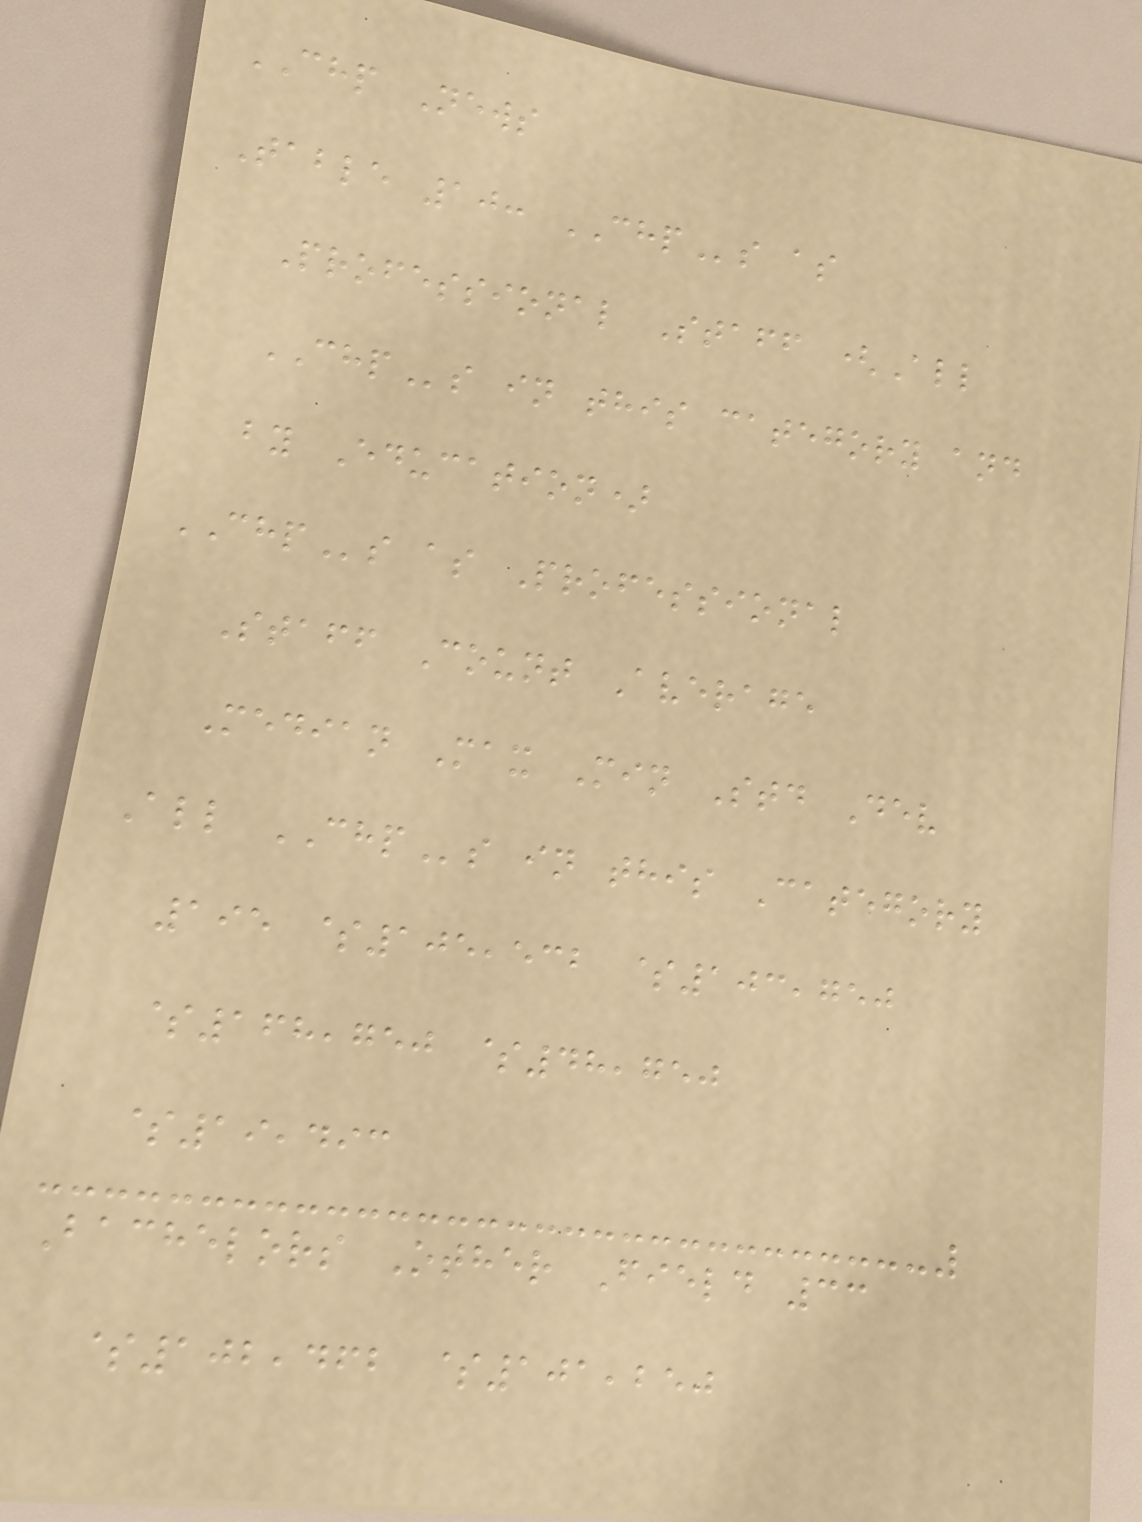CHP News
Table 10: CHPs as
Professional Staff (All
CHPs in this category and
by Education)
CHPs as Professional
Staff Count Average
Median Max Min Std Dev
All CHPs in this Category
195 $105,532 $103,750
$168,750 $48,750
$19,493
Bachelors Other Field 33
$102,462 $101,250
